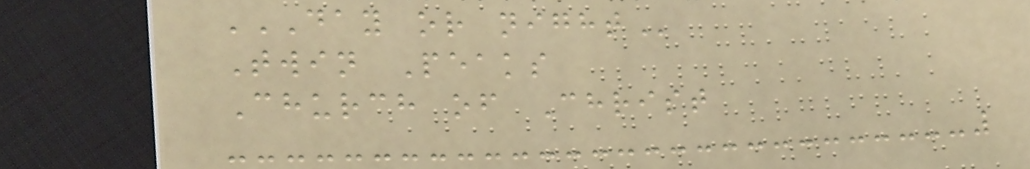DAY OR NIGHT
Twin Peaks
Church of Christ
